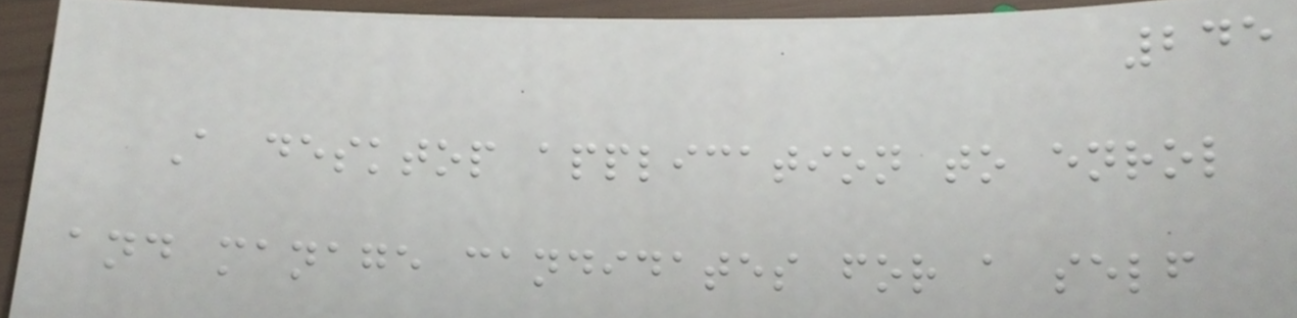245
A desktop application to enrol
and manage candidates for a self
